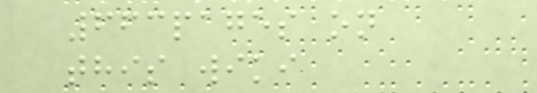663pages on
this wiki
